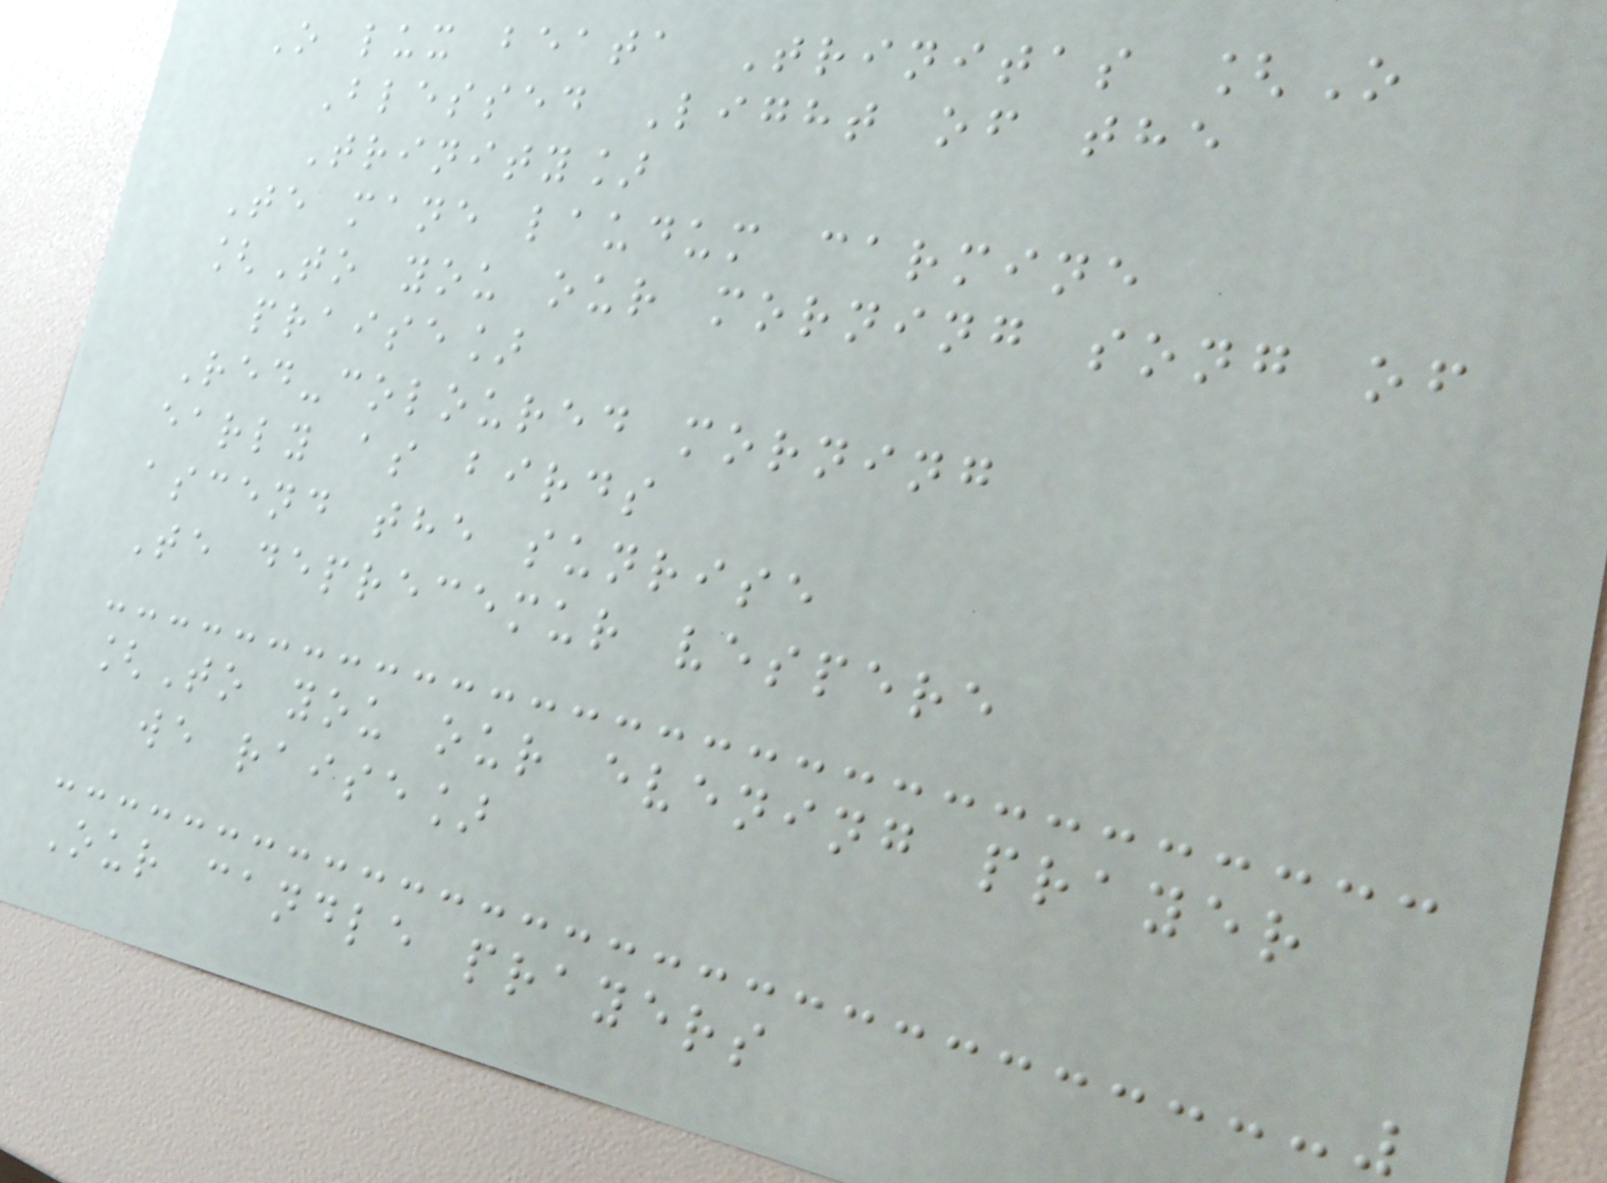O lux beata Trinitas [O
Blessed Light of the
Trinity]
Te mane laudum carmine
[To you our morning song of
praise]
Red-coloured morning
early as birds
ascend the sunrise
Te deprecemur vespere
[To you our evening prayer
we raise]
Our candle prayers
